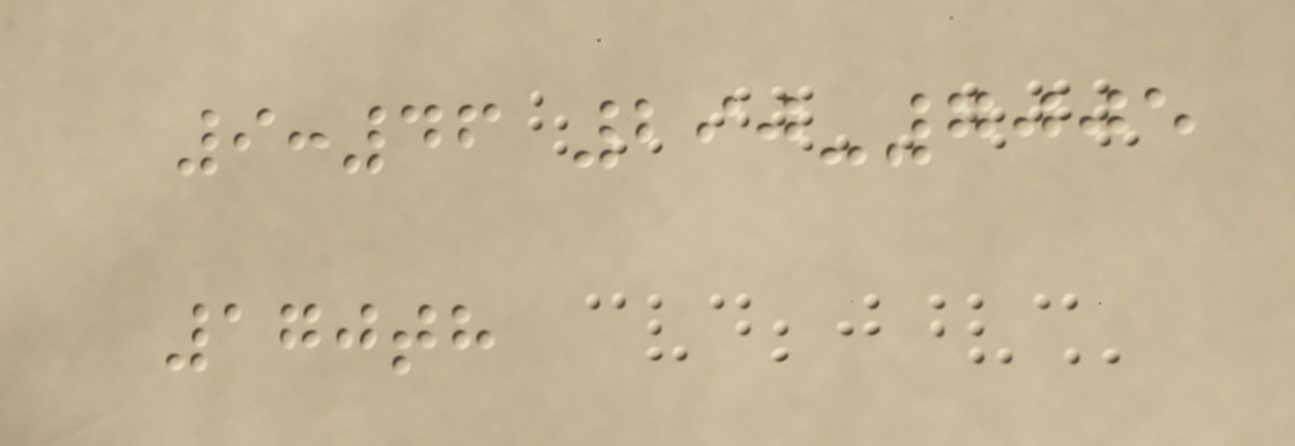9:46 290-7005
170th
